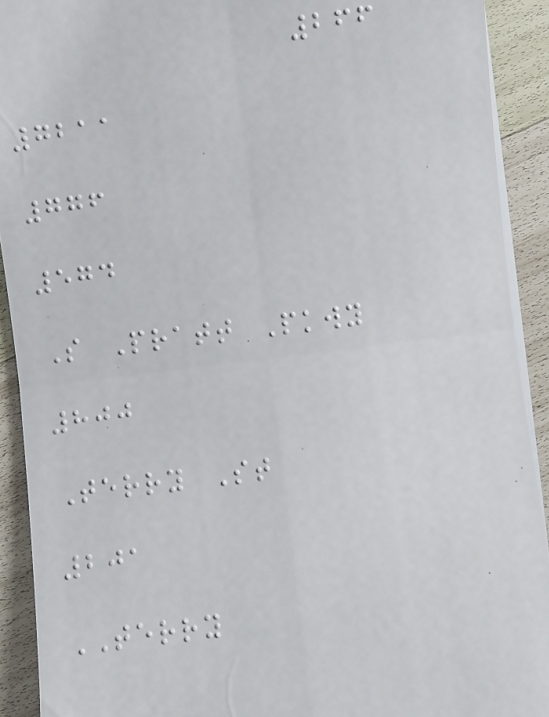266
7211
776
574
S Pratt Pkwy
800
Terry St
201
TERRY
